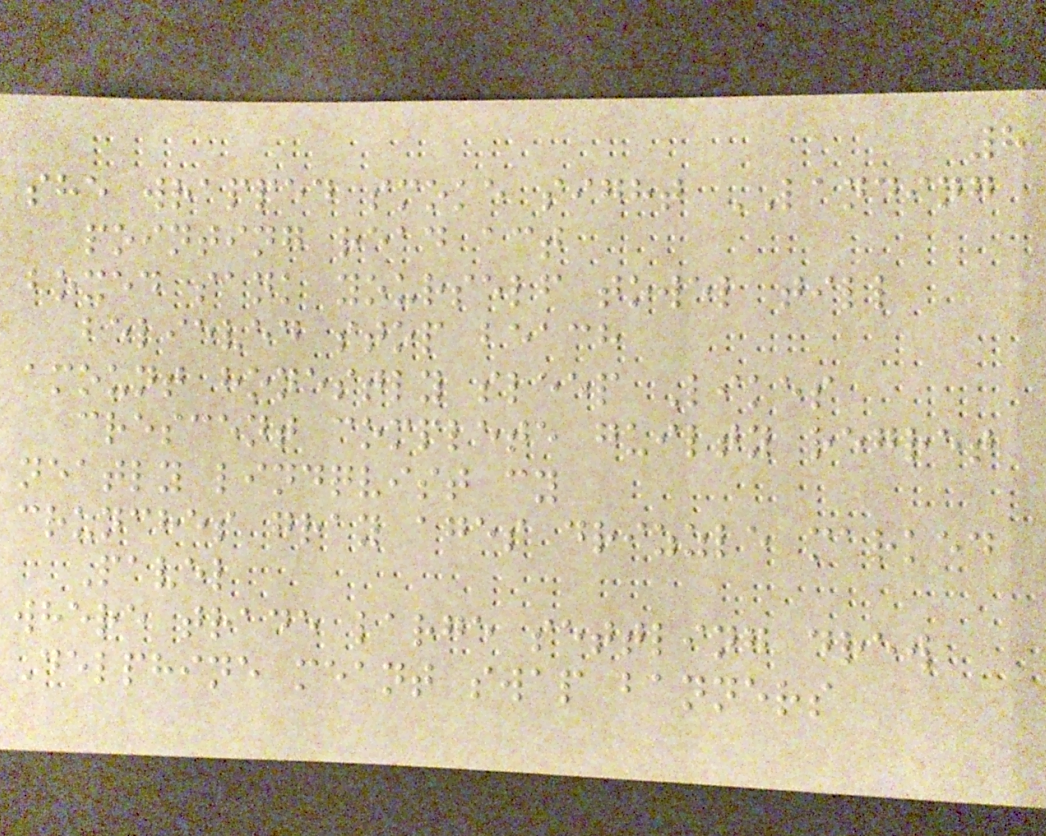8
she wrapped smoke sight LANDING
pointing read act
boxed sank yourself towel till
believed stop beach
amount honestly sleep Likes
crescent complete guilty regret
neatly lindqvist cy
crunches gray ages drizzle marked
Pavel
where trade large settling drew
Delphine meant swap banners
